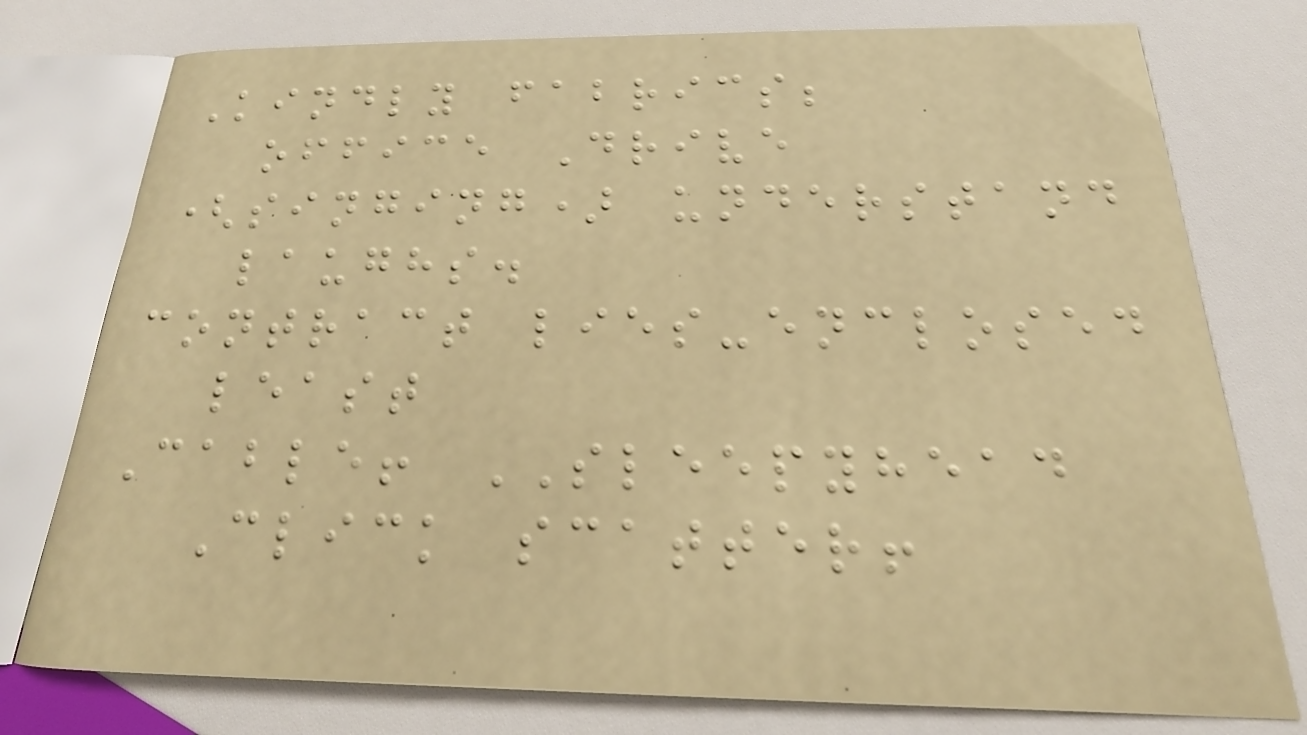Kindly fabrics;
office Drive
(singing) understand
laughs.
contract lies-enclosed
least
Cable! SLEEPYHEAD
Click scatter!
